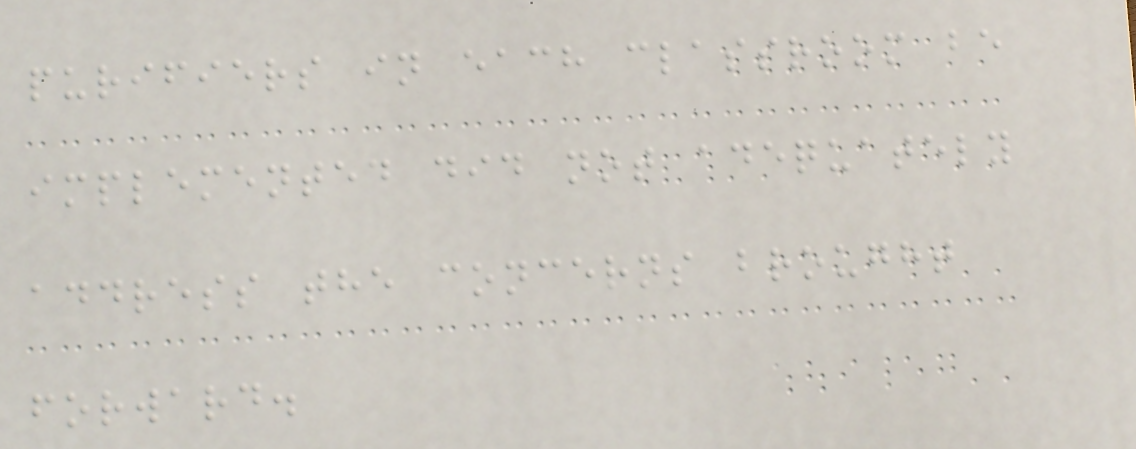purifiers in each classroom be
implemented did not adequately
address the concerns brought
forward.
